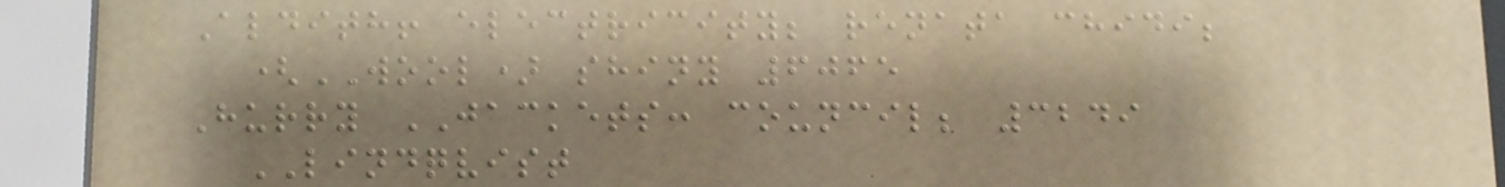Aldith! electricity; renata chidi;
(WOOL) shiny 6065
Hurry JACKETS: council; 3249
LINDQVIST
